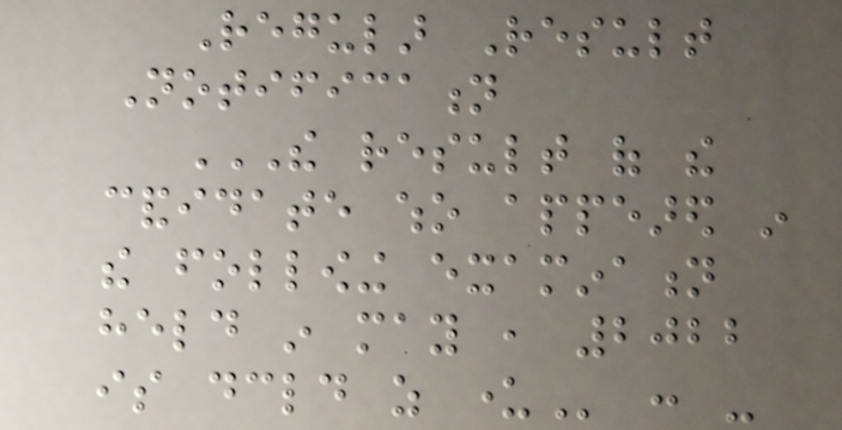Regular Result
Notification
THE RESULT OF THE
CANDIDATE WHO APPEARED IN
THE FOLLOWING EXAMINATION
HELD IN MAY , 2022
IS DECLARED AS UNDER : -
